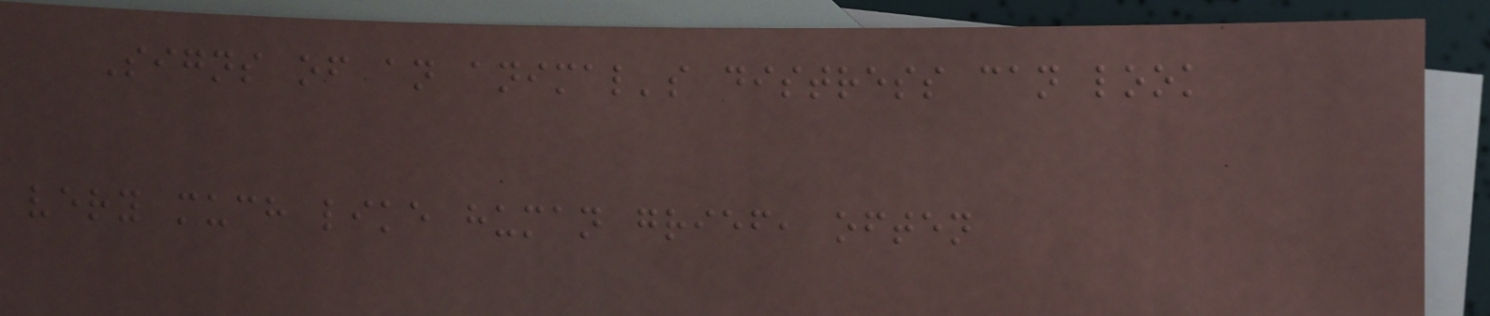Signs of an animal's distress can look
very much like human grief, often
